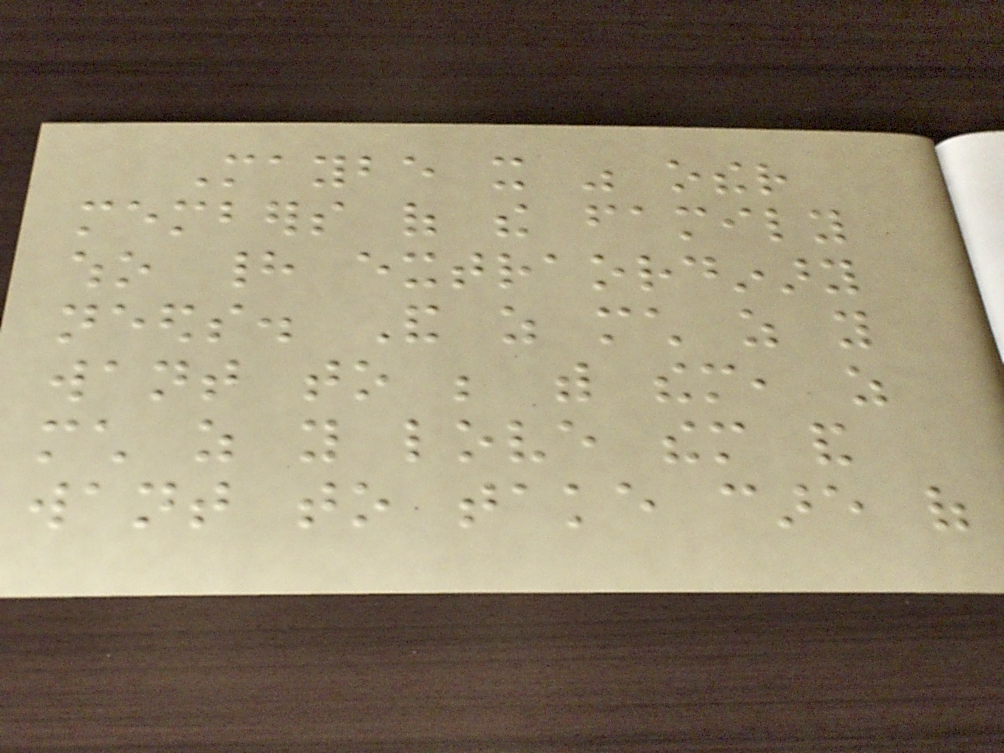Maybe it was other
members of the family
who had extraordinary
needs. And as much as you
want to be with them, as
much as you love them and
want to take care of
